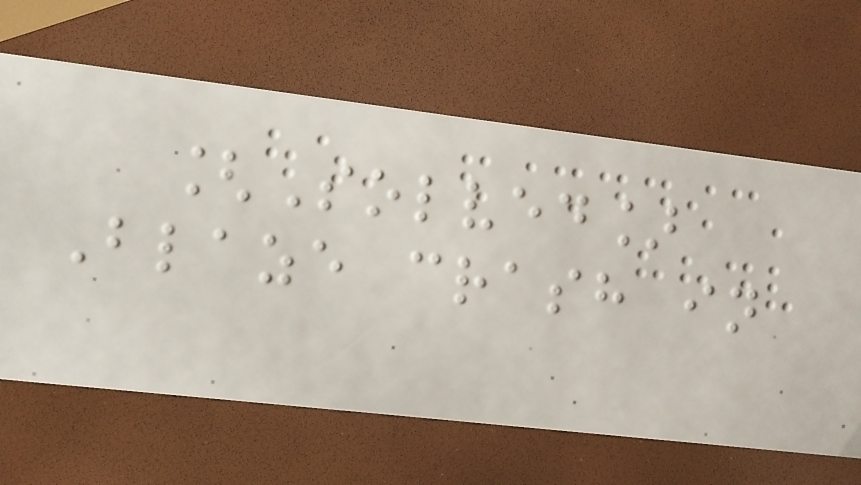[Solved]
Blaze crash in
